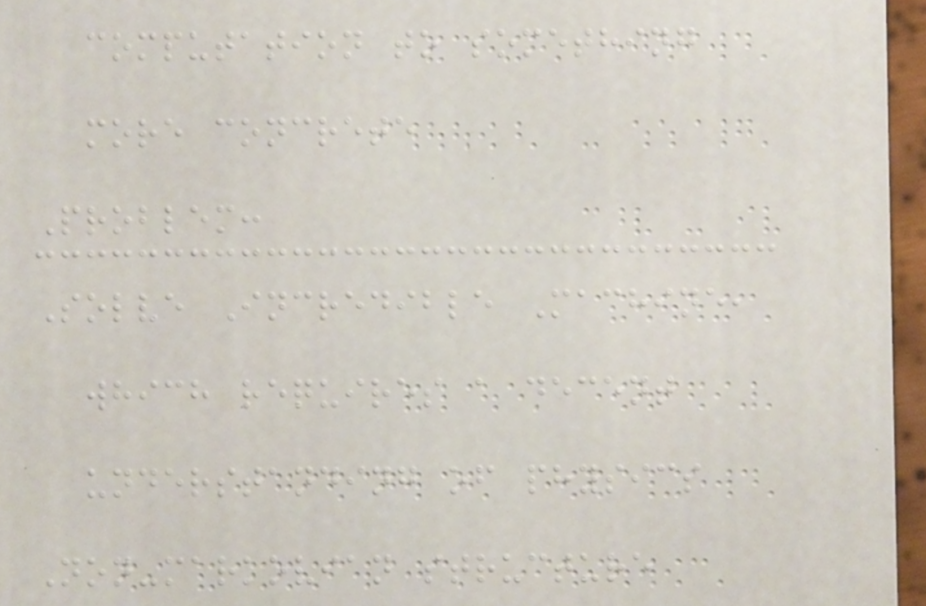computation to something
more concrete
Problem:
Solve Incredible Machine,
which requires a decent
understanding of physics
Non-markovian structure
